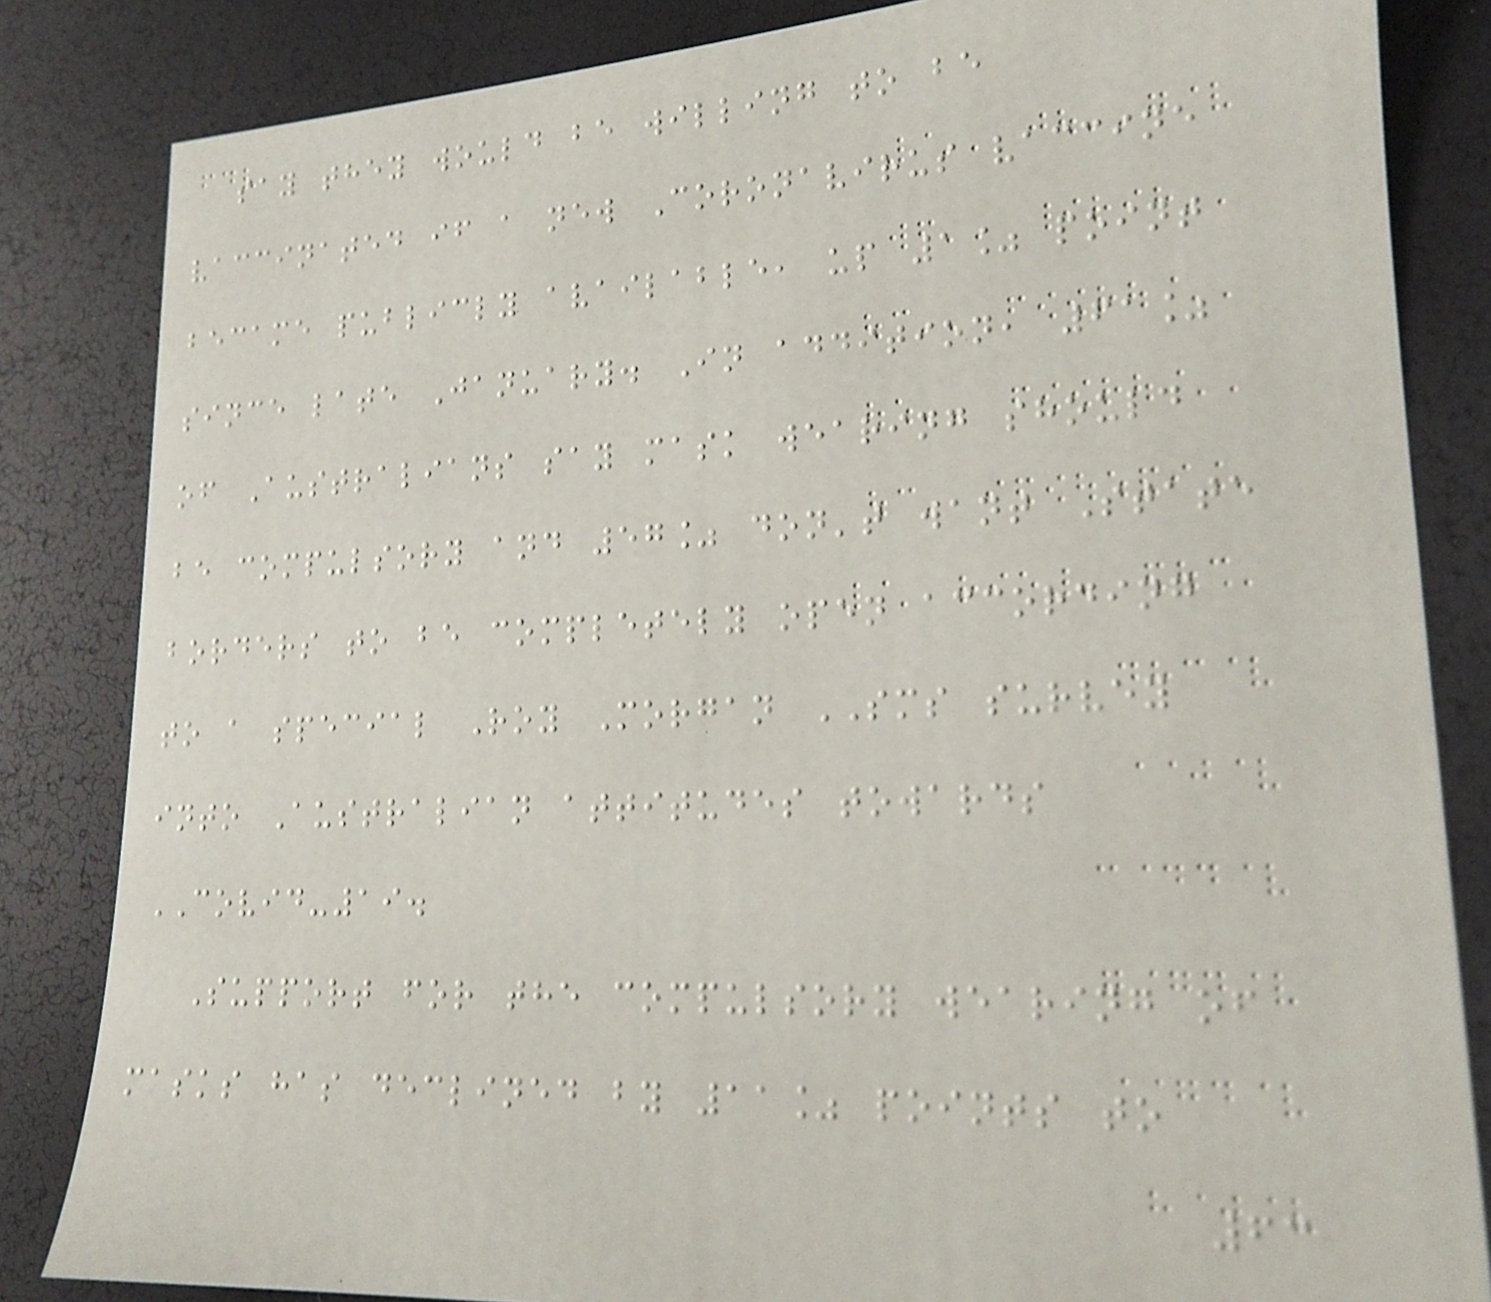say they would be willing to be
vaccinated if a new Coronavirus vaccine
became publicly available, up 1% point
since late January. In addition, 61%
of Australians say mask wearing should
be compulsory and 57% don't want State
borders to be completely open according
to a special Roy Morgan SMS survey
into Australian attitudes towards
COVID-19.
Support for the compulsory wearing of
masks has declined by 11% points to
63
